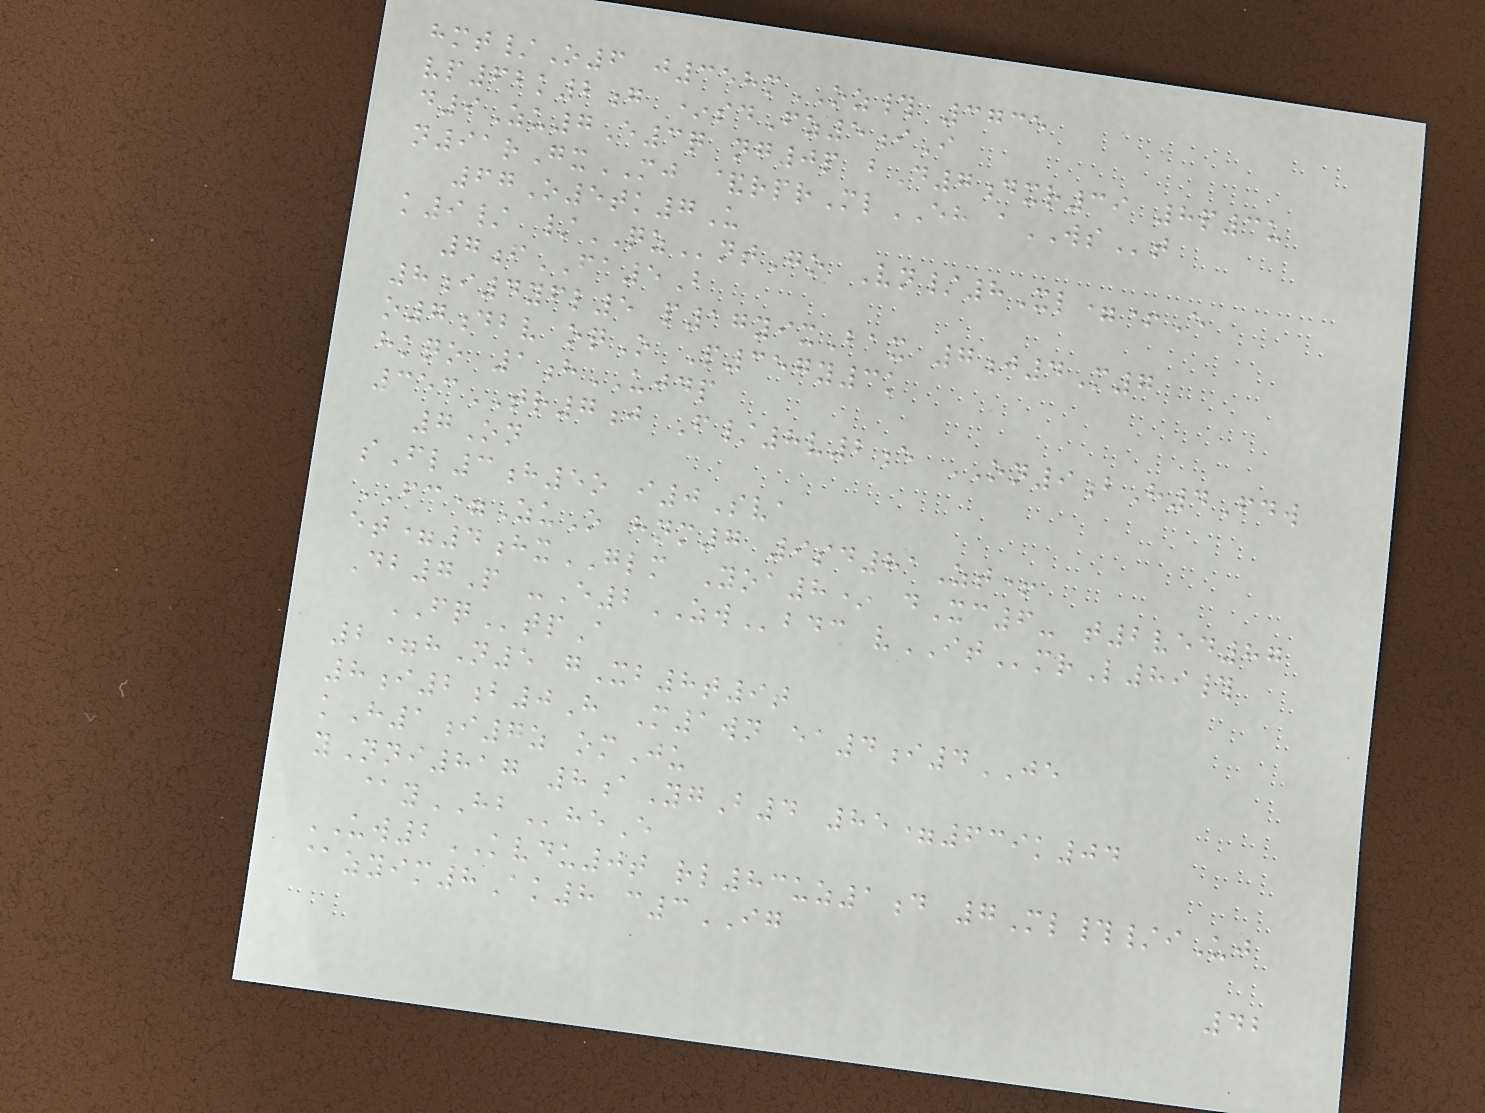hmt/O6 j358mOZ# 3735
vp62k2g *sdFz5iI
d9Zu7E3q ng0p bD7dxr39 8p3u
n91rGxMJ &rprMlEH aWSt
67O5tk7U
k9/ /QZntGo Vn/8Xl=+E
7fFA5B
8i4yfl5 p17yixBax 7j4M7
o7dbv oqO P357y3k
hkqo 1hUJDP
353TR7j F/8v2e ON9bH4Fdw
7On
sFl3h5o i0Sva
FC=ZuO hnm7 9sd81Zt+
et=4hxGLM Yoa8* dXc6- t2ved87
Db7P -E2ZWbdc vITmrL89#
FQtpA
2=hN5 gXb8t9t
8i2b0H M1wn ea4i4JE
kH1i7z omJu
yNni817 8aYgB4 85=639k04
@yHBheE
UW2KVDU0t rl83uz1d 7Ml#/iUj
@zyim8Ak8 c3IG
42
